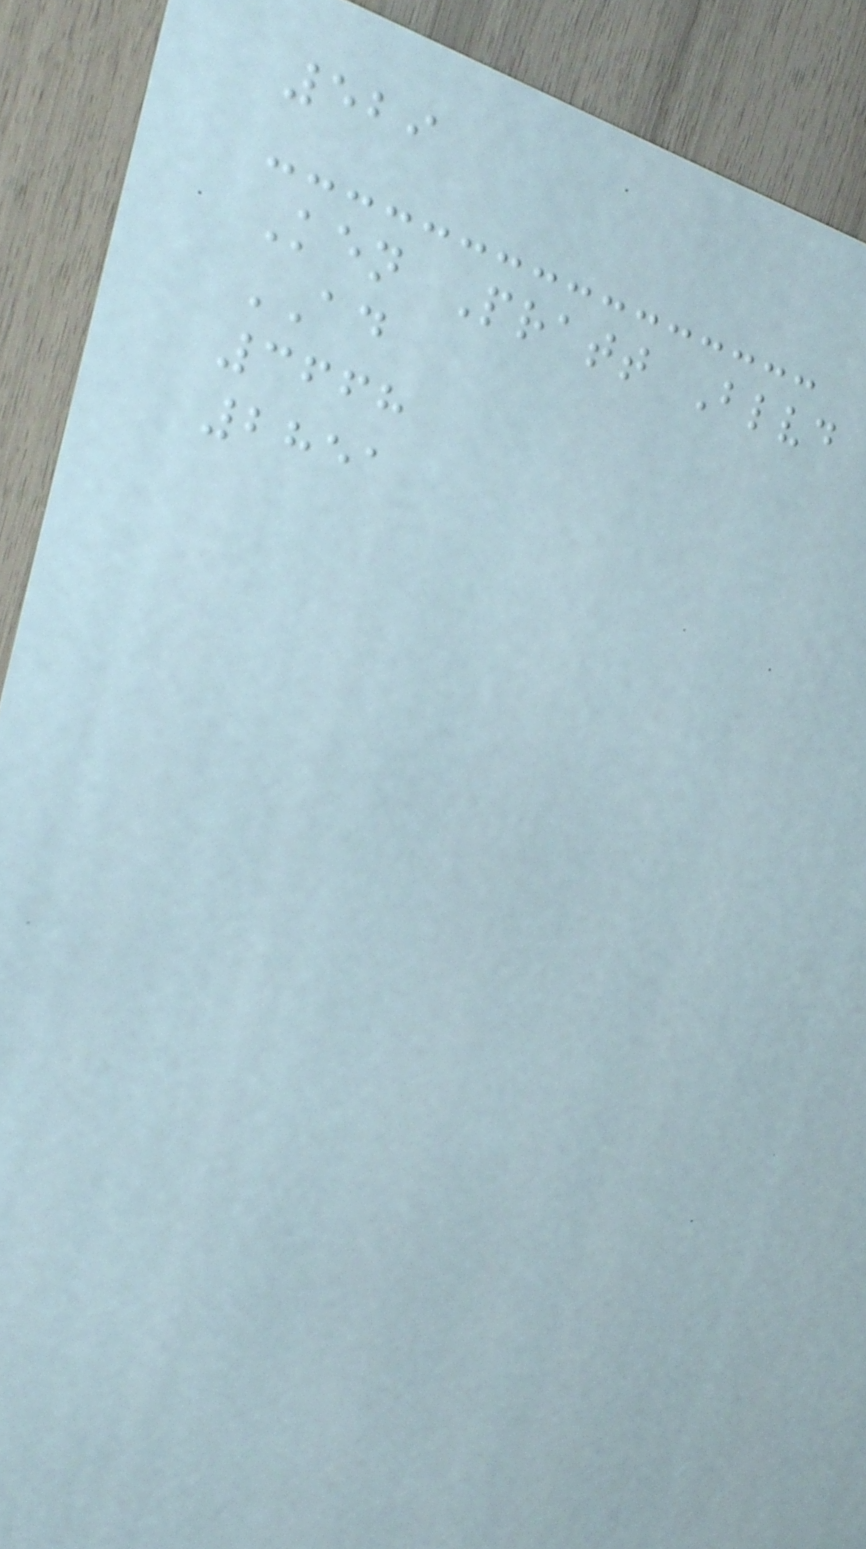529
Ken Pratt Blvd
AD
3668
2851
